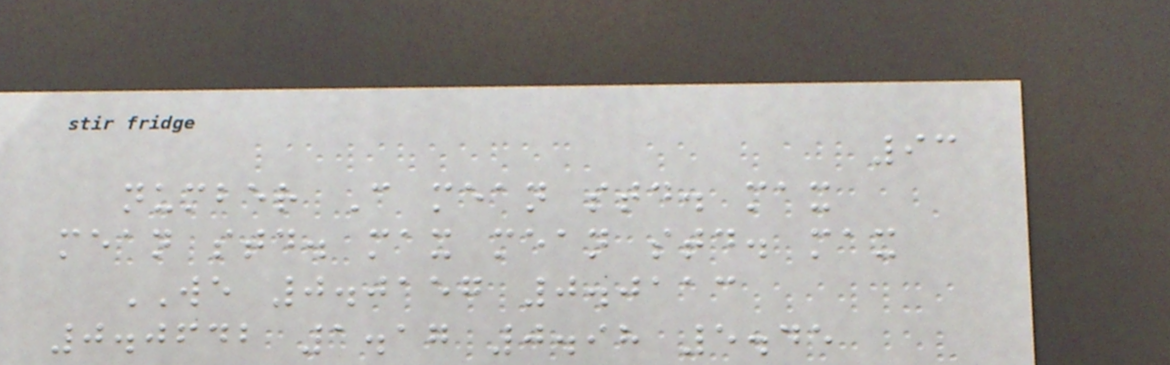93
number C mean std. max
mean std. max mean std. max
WE 0.0157 0.0113
0.0642 1.17 0.98 5.45
